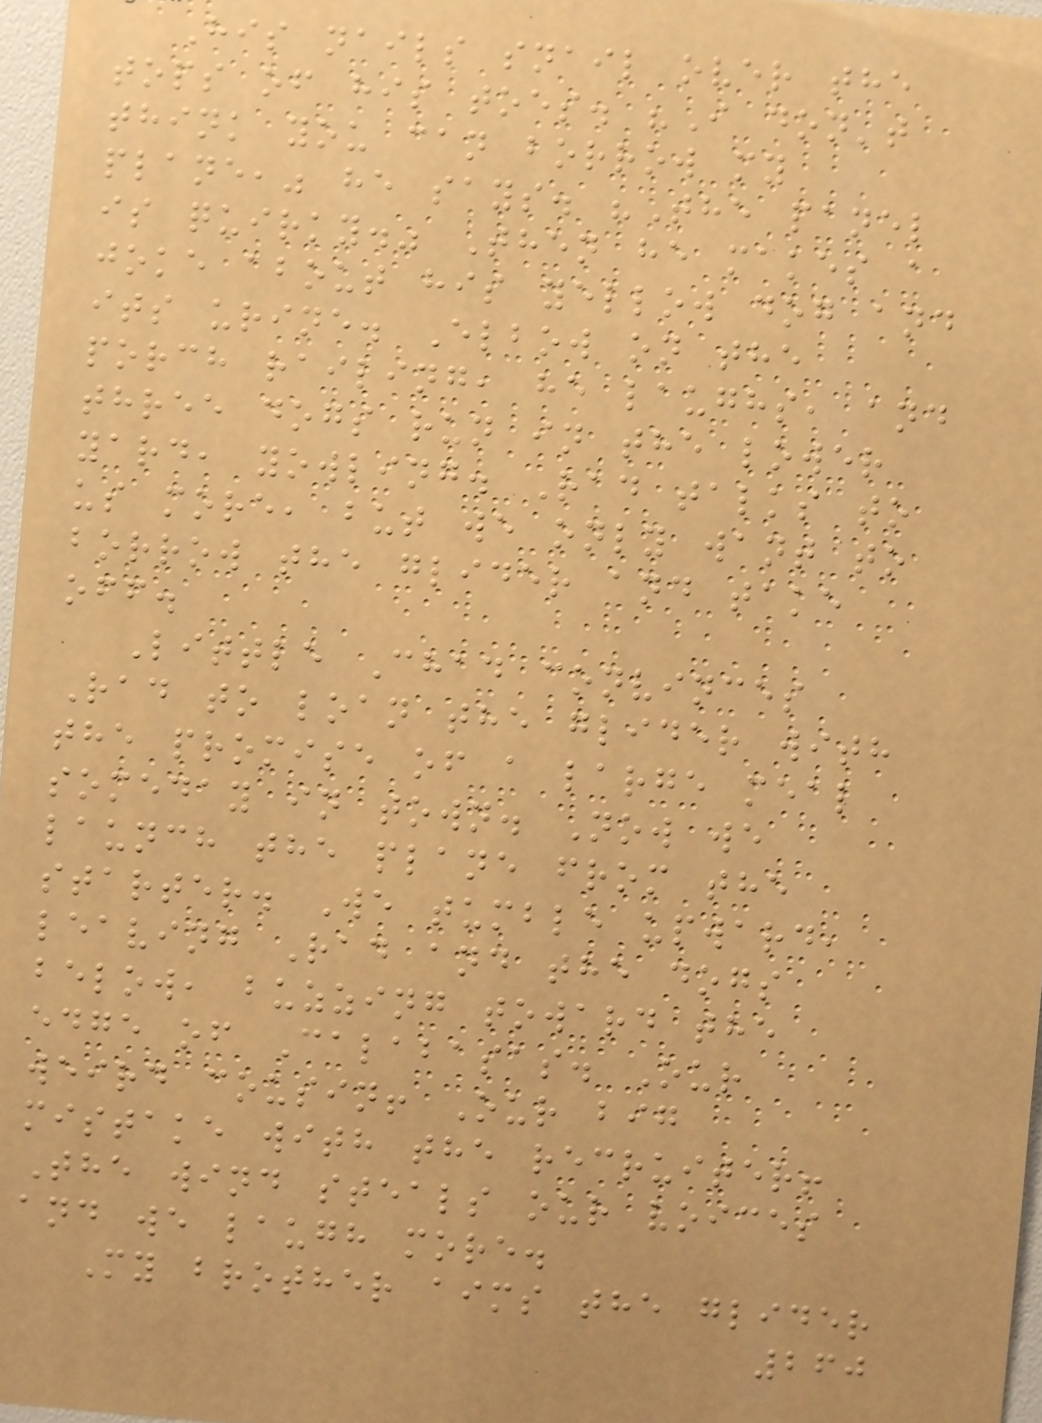His nails snail over the
tops of his toes. "I don't
think you can borrow my
plane," he says. "The panel
is quirky." Then he makes a
joke about his yellow dog and
its urine. Elbow on the
porch railing, he laughs, and
three dogs run in the lower
yard, yowling. Rad talks to
us more, but we only want to
borrow the glider and take
off.
Little Chad convinces
Rad to loan the glider with
the promise of a large meal
someday in town. Now we
launch the plane from the
starter. We tumble upward,
leaving Rad and the dogs
below, buzzing toward the
edge of Calabasas. Our
weird cousin! Our big
mistake with the recruiter!
The wind steals our voices
and we laugh more.
My brother aims the glider
260
